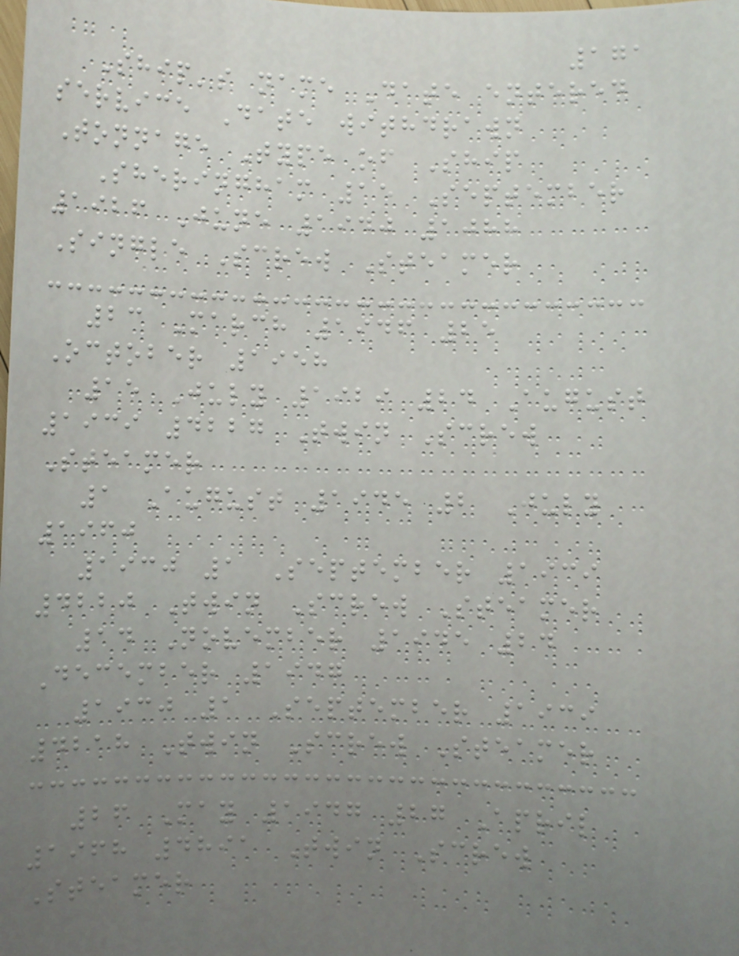171
Ship's name Date entered
service Date withdrawn
Tonnage Type of Ship
Sheringham 15 September
1926 June 1940 1088
Single Screw Steamer
23 March 1946 25
October 1958
15 July 1929 24 August
1939 4227 Twin Screw
Steamer
1 August 1945 2 July
1960
1930 1 September 1939
4220 Twin Screw Steamer
14 November 1945 24
December 1947
1930 1 September 1939
4218 Twin Screw Steamer
26 May 1947 27 April
1968 4891 Twin Screw
Steamer
